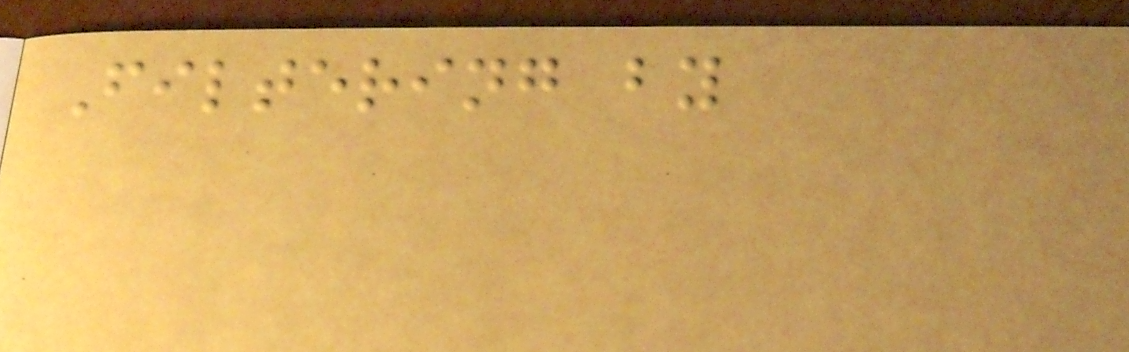Filtering by
